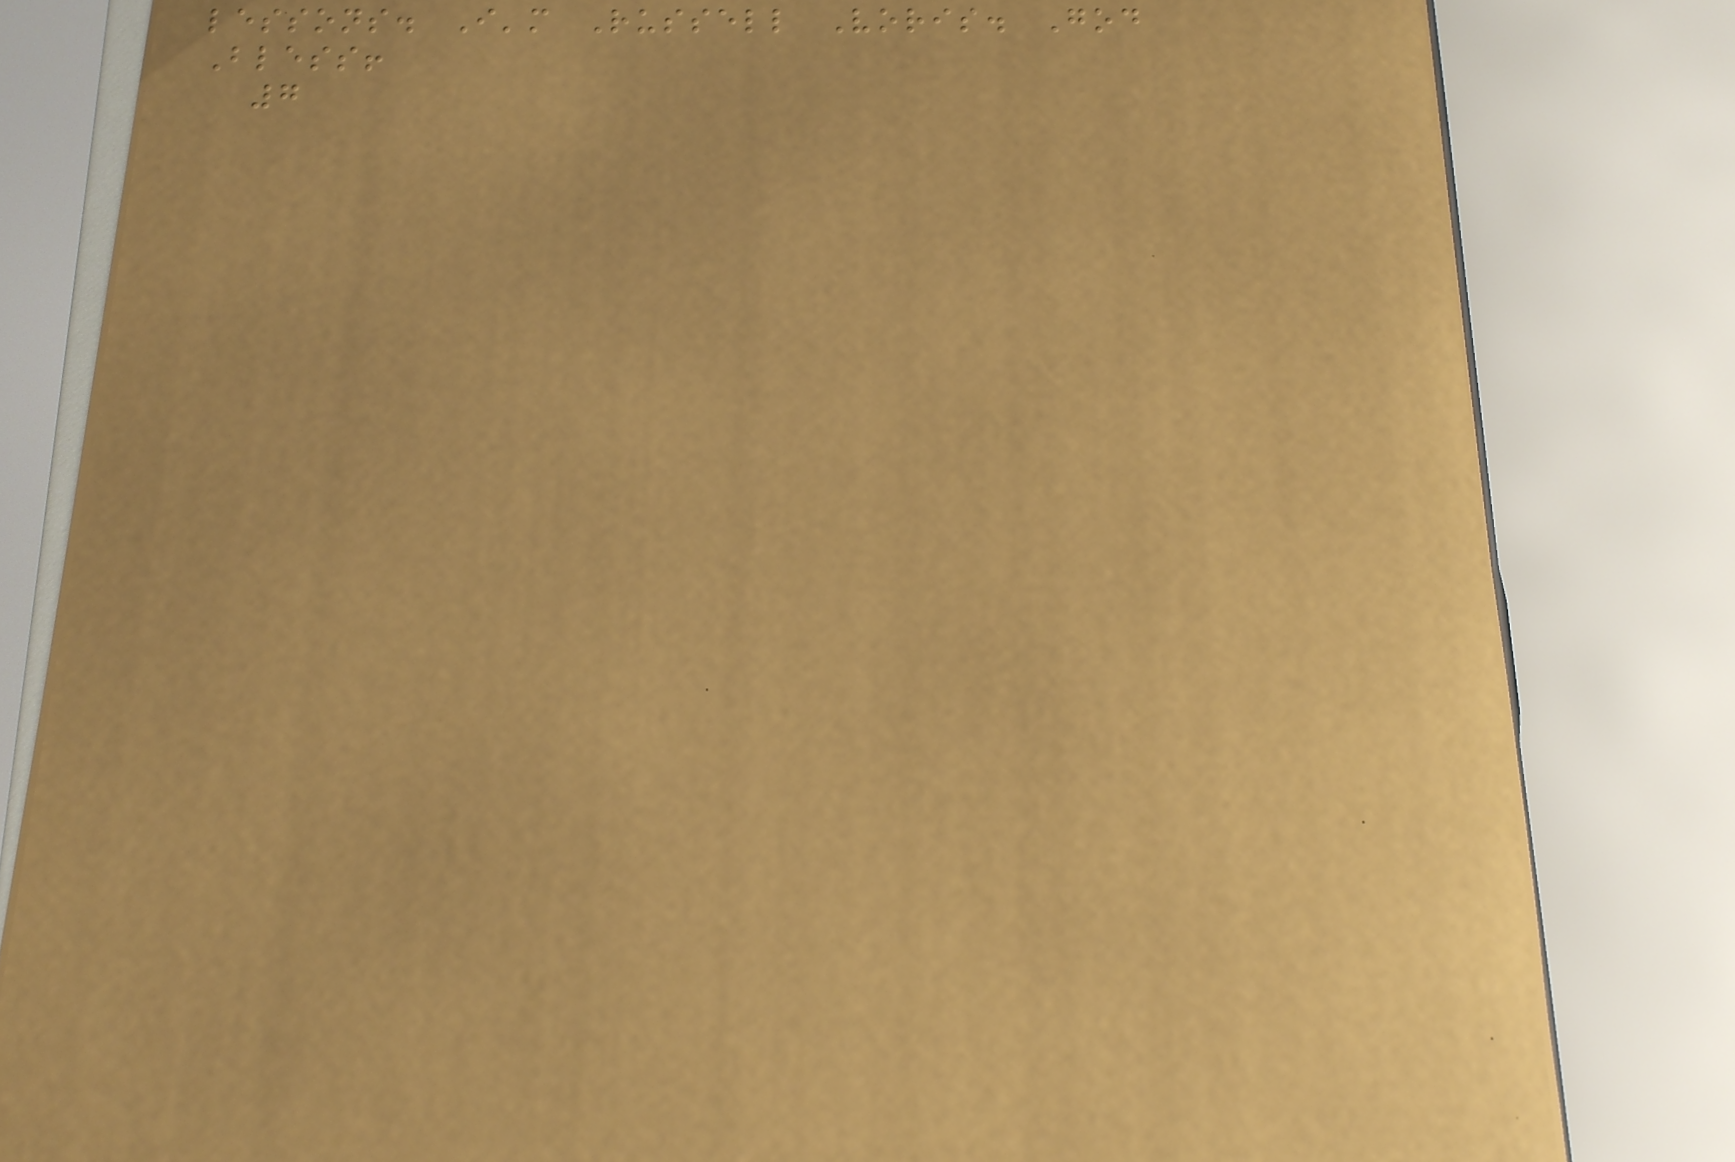lessons. I'm Russell Voris. God
Bless!
7
